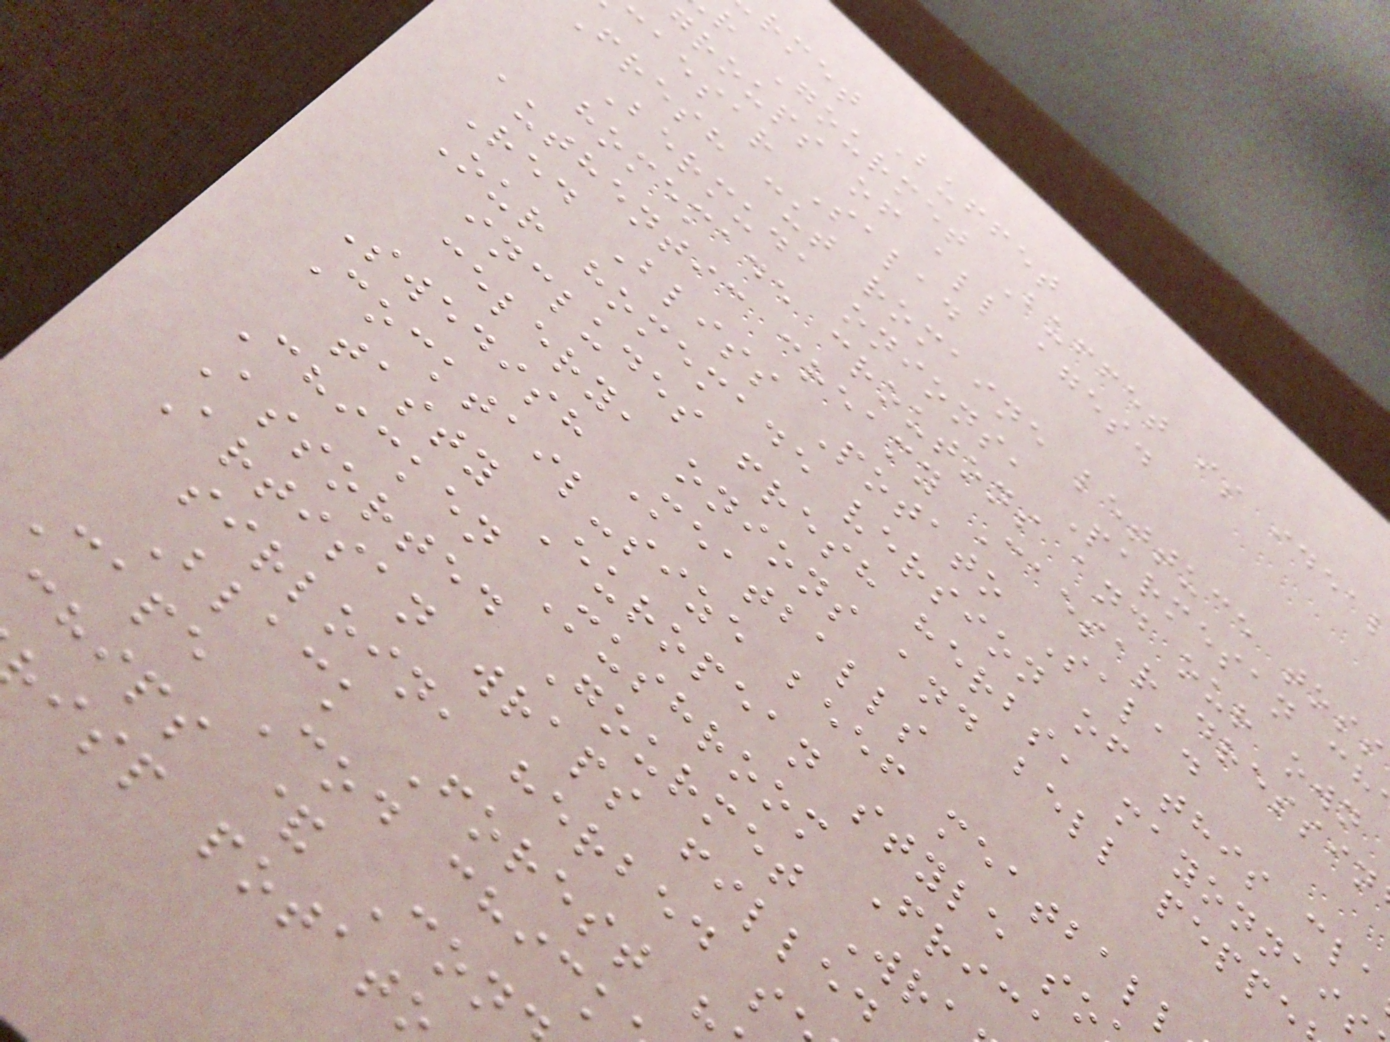rmet Buffet
r Gourmet Buffet is idea
groups of all ages.
caesar Salad
Fresh cut romaine lettuce toss
Bermuda onions, Parmesan ch
homemade croutons and our own
authentic creamy Caesar dressin
Red Bliss Potato Salad
Our homemade version of this cla
includes fresh herbs, mayonnai
celery, onions and bell peppe
Swedish Meatballs
Cocktail-size beef meatbal
tasty European style so
Chicken Mushroom Fric
Assorted Gourmet Wr
Artisan wraps filled
sirloin, herbed s
Black Forest
Cape Cod chick
chips & Con
isp potat
